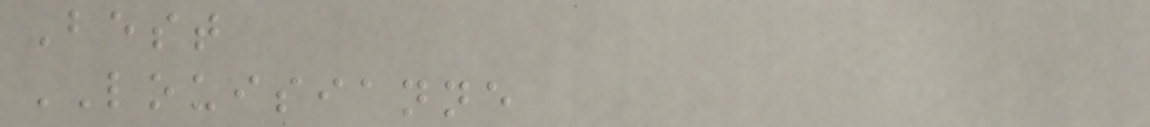Best
LOUISIANNE
